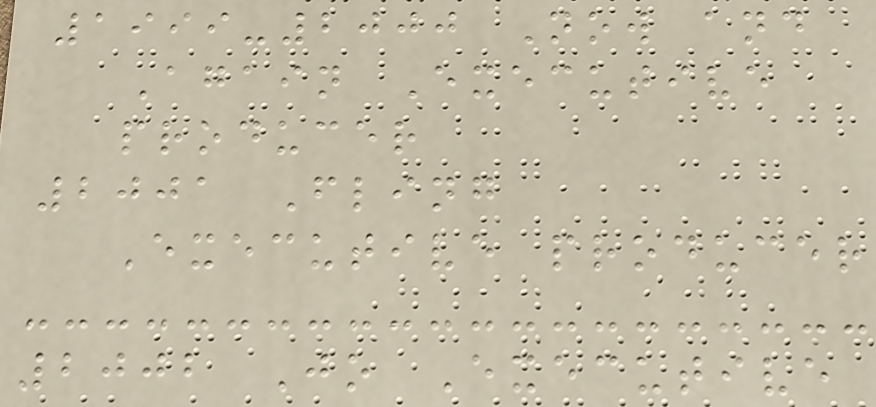1999-2000 Now and
Again Executive
producer
2001 Fling
Executive producer
2002 Jo Executive
